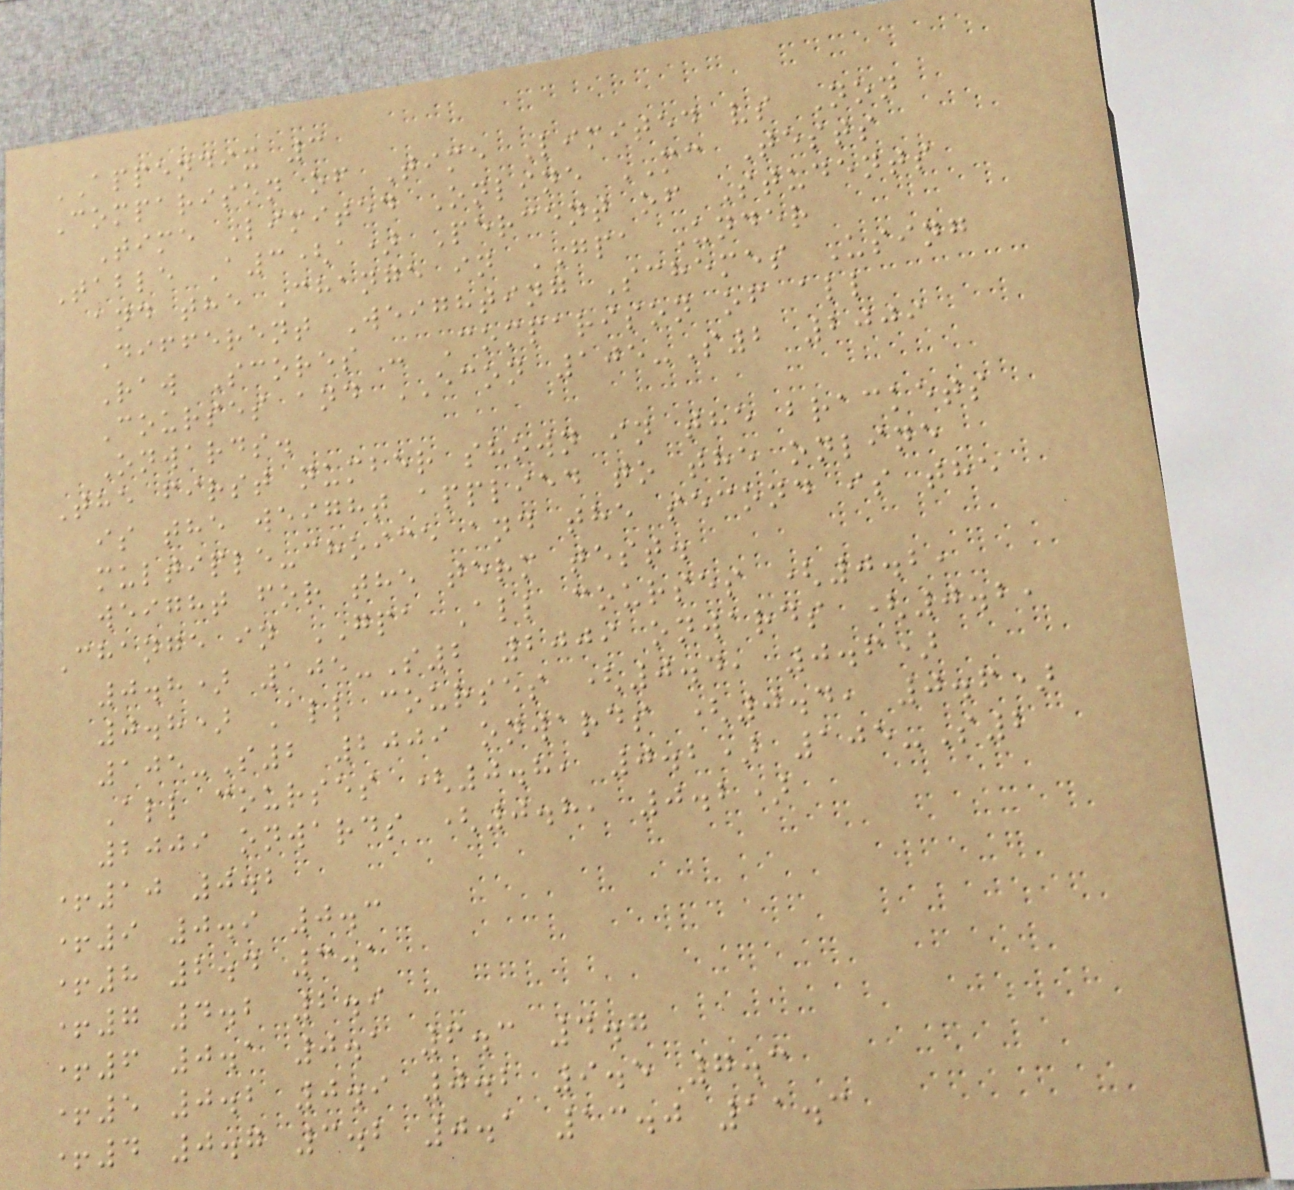APPENDIX 3
Comparison of Time Limited vs Non
Time Limited Online MC Tests
Table A3(a) Percent of Students
and the Change in GPA Under
Different Weighting Schemes Using
Raw Scores - Comparison of all
Courses and ECON 105-S2 2009
Onwards.
The first number shown in the brackets
is the weight applied to the online
multiple-choice and the second is the
weight for the term test.
Change in GPA All courses (0.2,
0.8) 105-S2 2009 onwards (0.2,
0.8) All courses (0.4, 0.6)
105-S2 2009 onwards (0.4, 0.6)
All courses (0.8, 0.2) 105-S2
2009 onwards (0.8, 0.2)
+10 0.2
+9 0.9 0.3
+8 2.4 3.1
+7 4.2 2.9
+6 0.1 0.1 6.3 4.7
+5 0.2 0.9 0.2 9.5 7.3
+4 0.7 3.2 0.1 13.0 11.3
